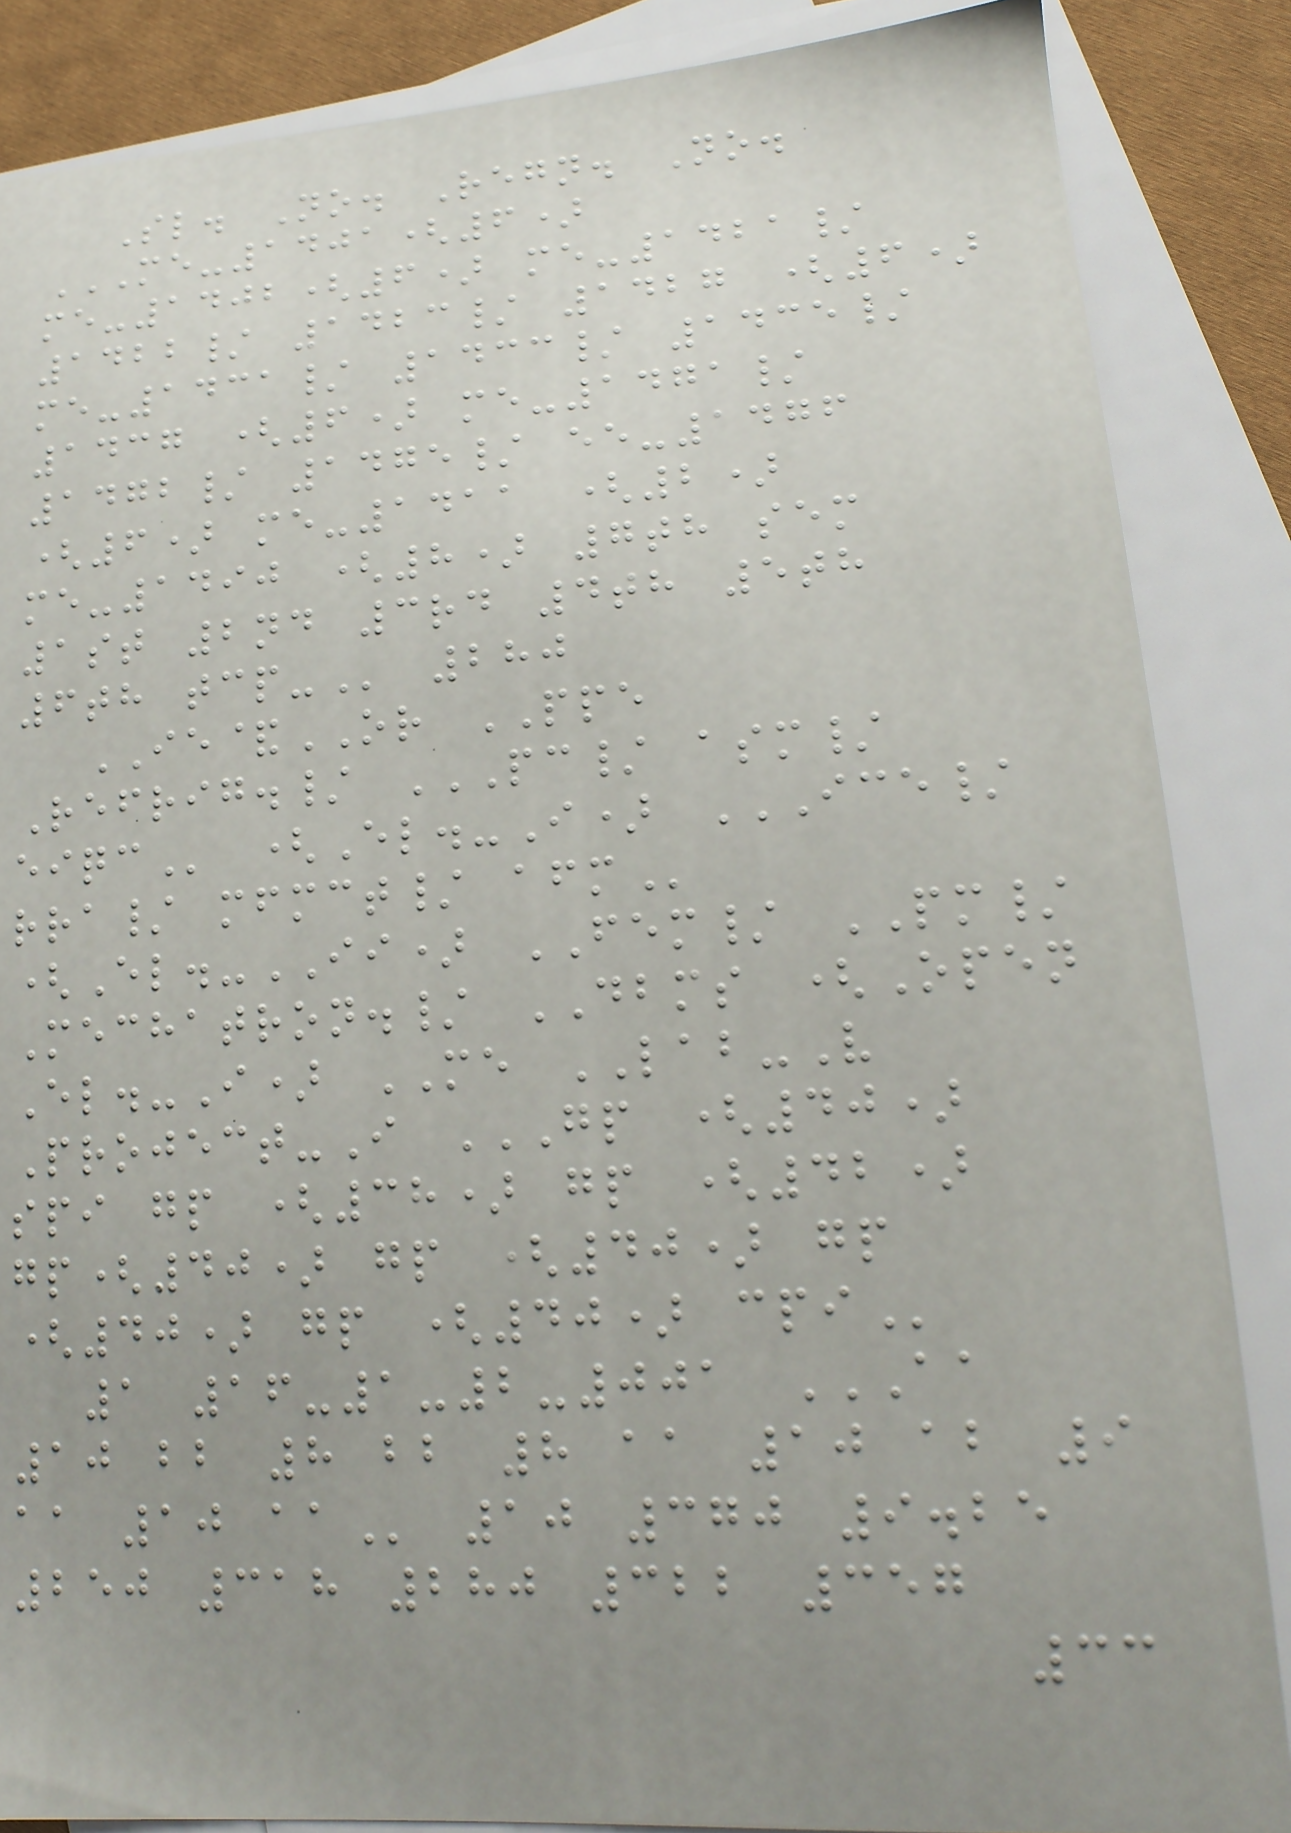Sl. No. Regn. No.
ME-1401(6)
ME-1402(6) ME-1421/
1422/ 1423/ 1427 (6)
ME-1431/ 1433/ 1435/
1437 (6) ME-1471/
1472/ 1475/ EE-1476
(6) ME-1411 (2)
ME-1490 (8) 7TH SEM
1ST 2ND 3RD 4TH 5TH
6TH TCP- 280
IE&OR PPE
Refrig./ PC/ ASM/
EIQC (El.-I) ICE/
RRA/ MFMCT/ AFM
(El.-II) FEM/ PM/
Mechatron./ DBMS (Open
El.-I) ME LAB-V
Project-I GP (40)
SPI GP (38) GP (42)
GP(40) GP (40) GP
(40) GP (40) CPI
1 16-1-2-001 AA
10 BB 8 BB 8 AA 10 AB 9
AA 10 AA 10 370 9.25
250 318 280 322 357
33
